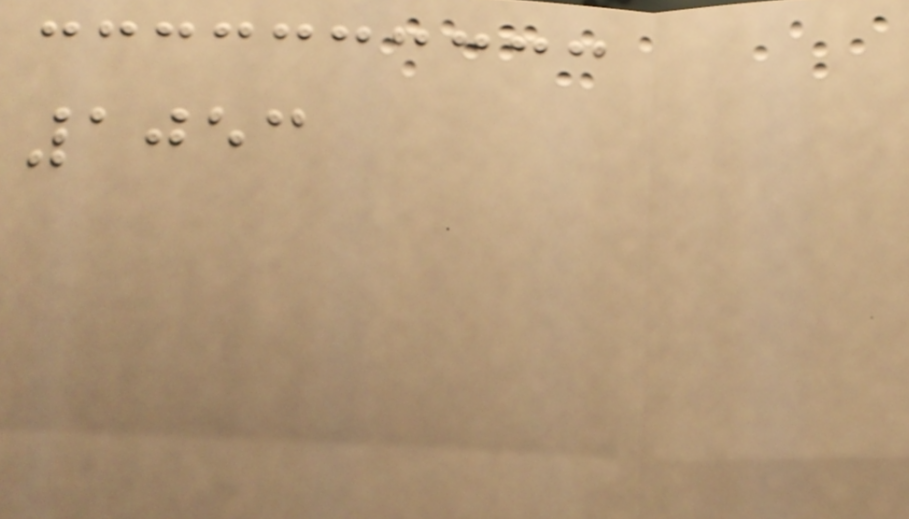1053
